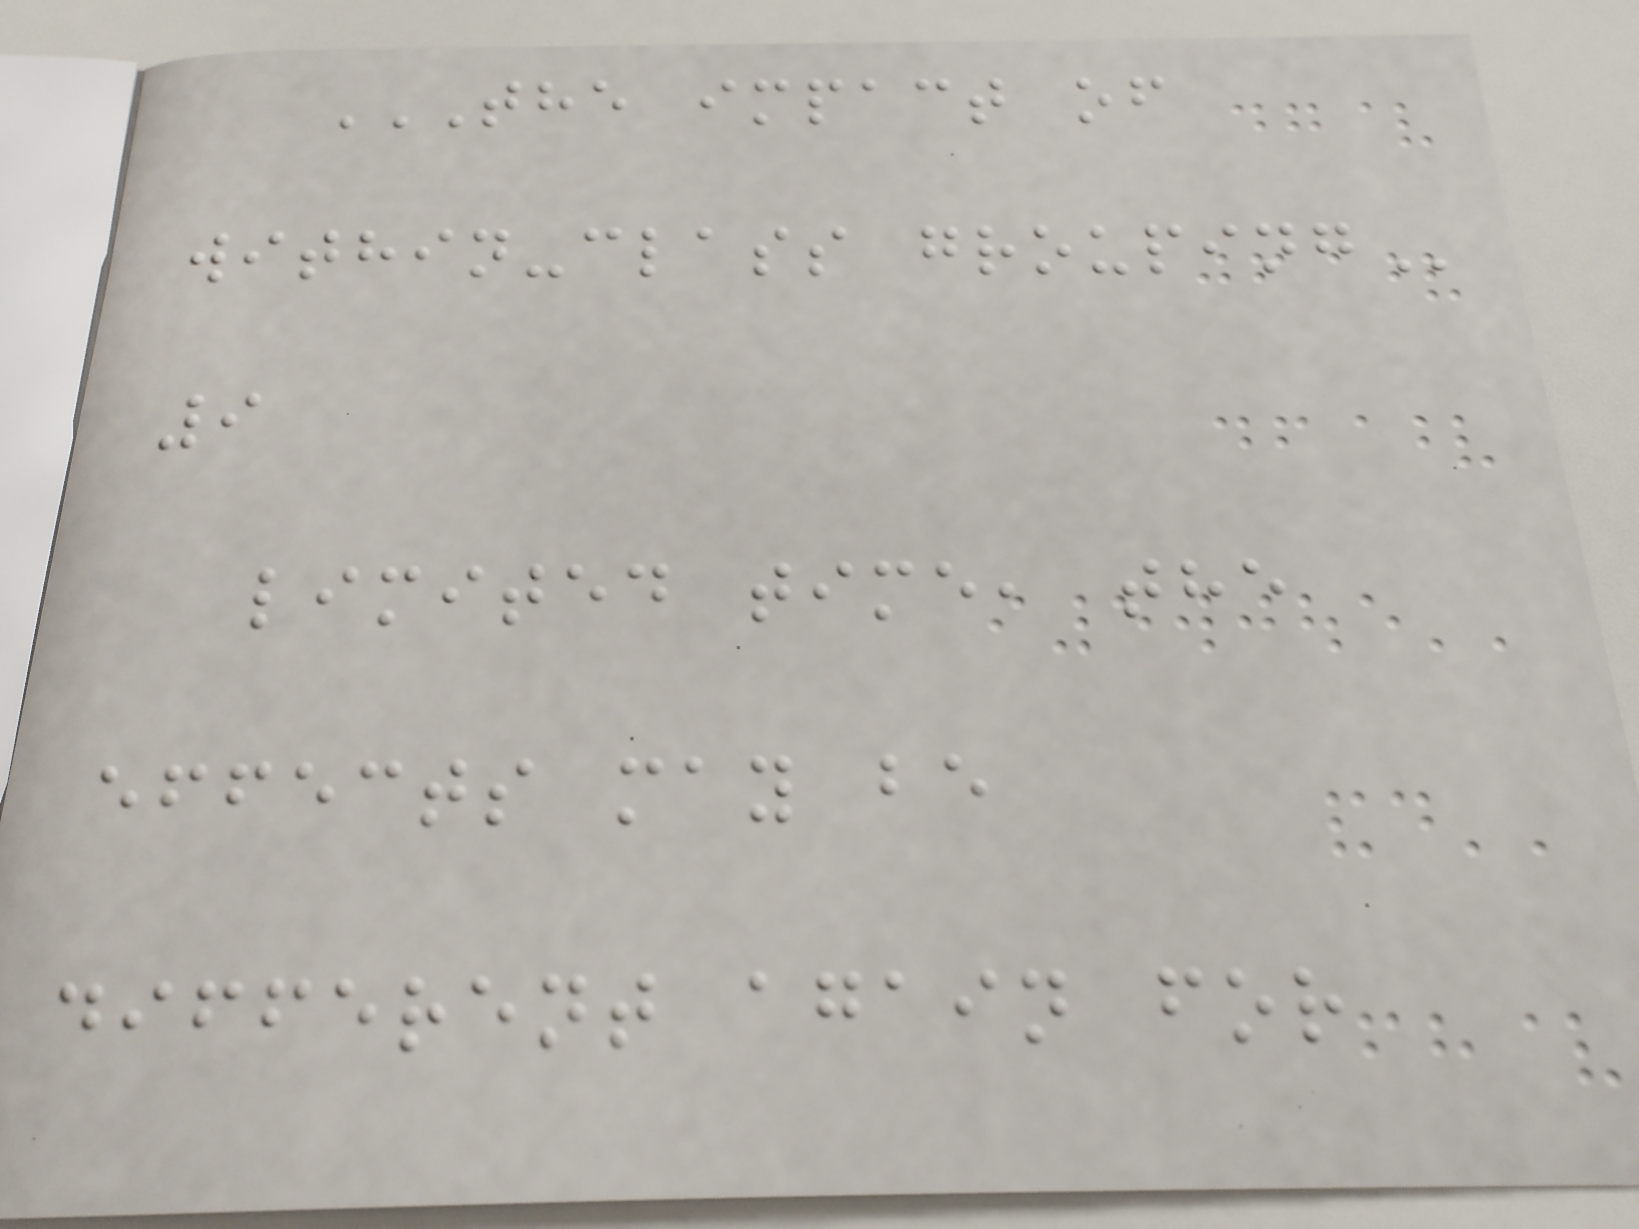THE IMPACT OF
WITHIN-CLASS GROUPING
9
limited time, the
effects may be
different again for
